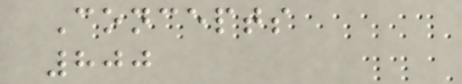Concepts
800
